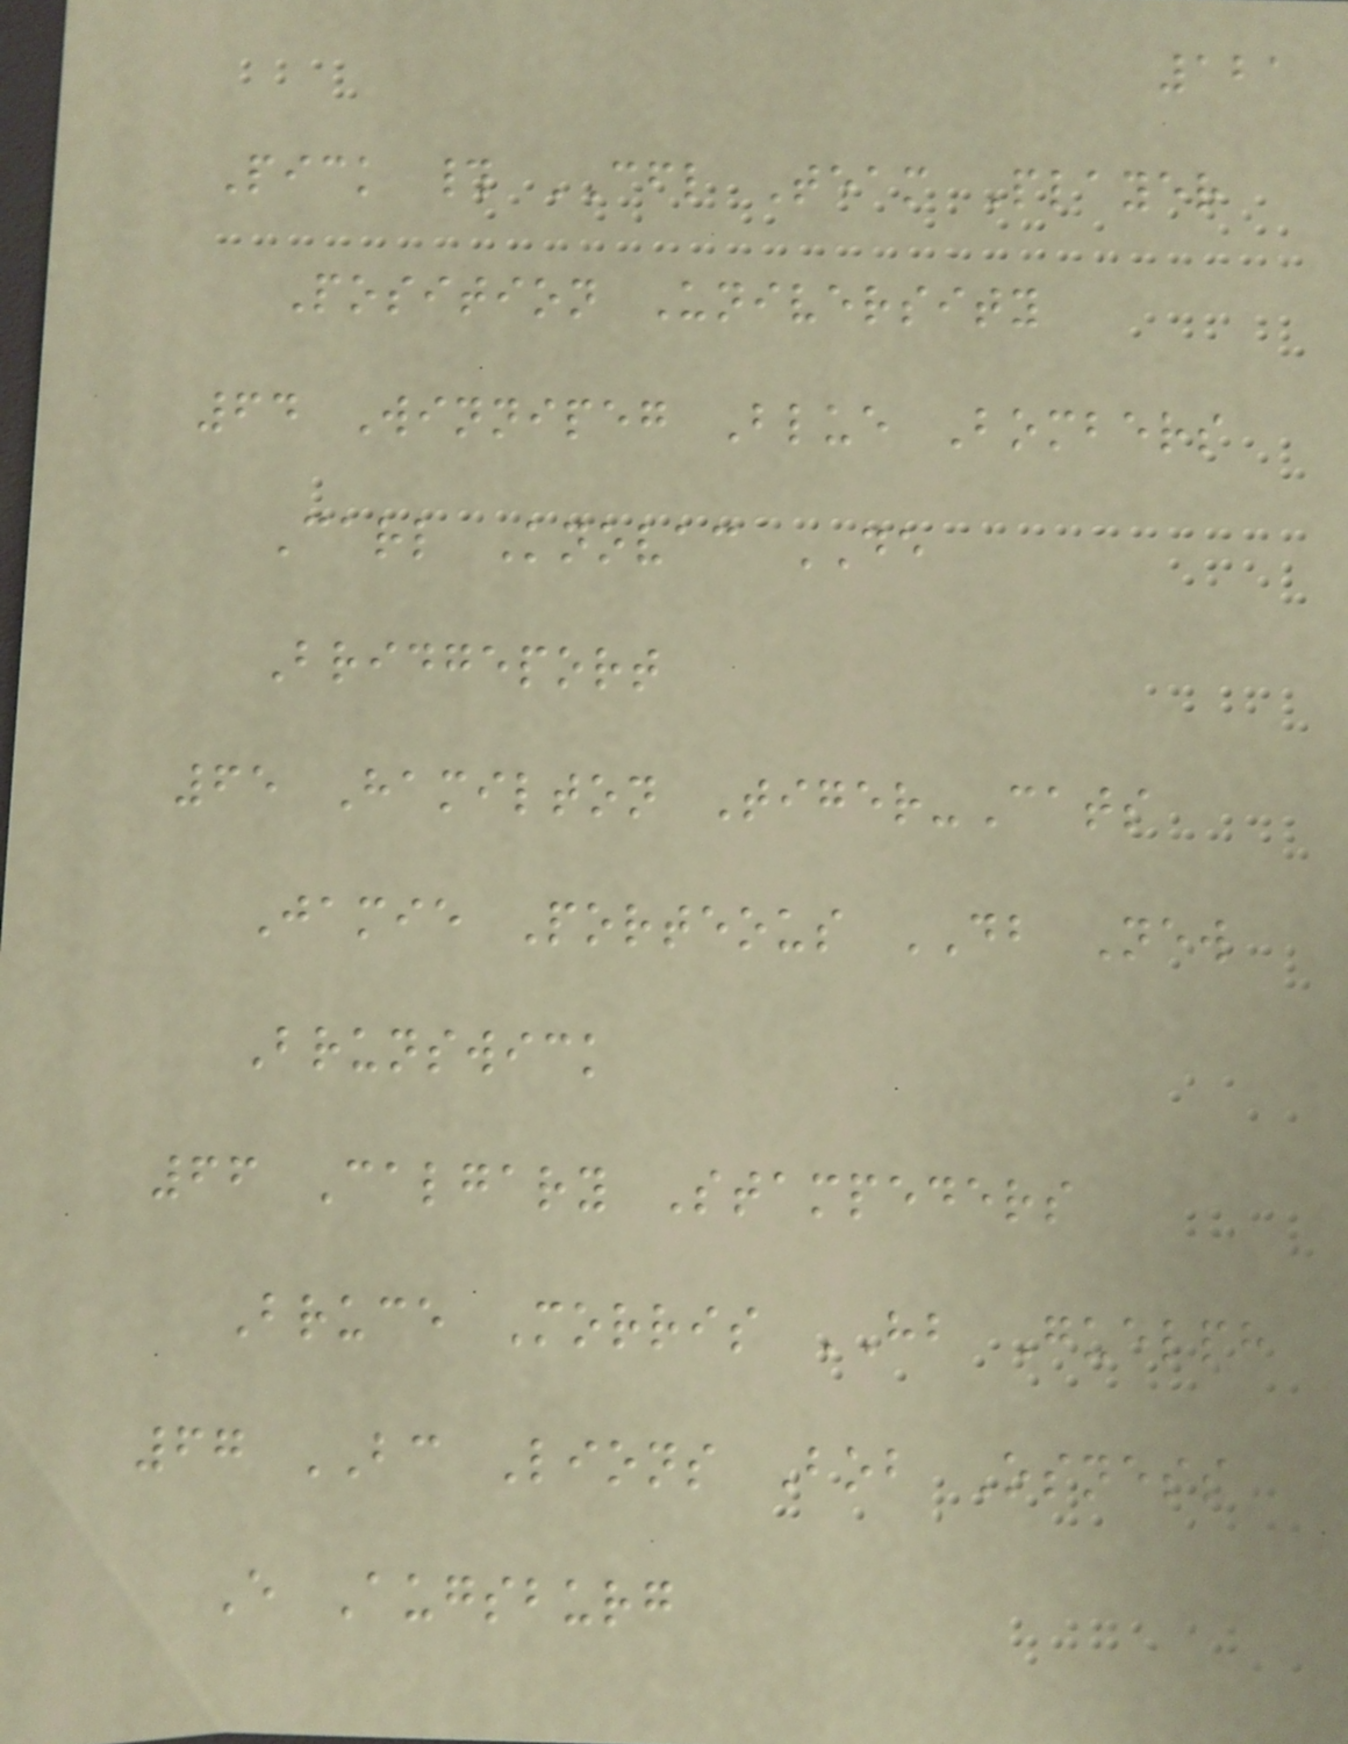121
Pick # CFL Team Player
Position University
64 Winnipeg Blue Bombers
Carl Knovac DE
Bridgeport
65 Hamilton Tiger-Cats
Jamie Porteous DB New
Brunswick
66 Calgary Stampeders
Bruce Morris HB Guelph
67 BC Lions Bob Osness
E Augsburg
